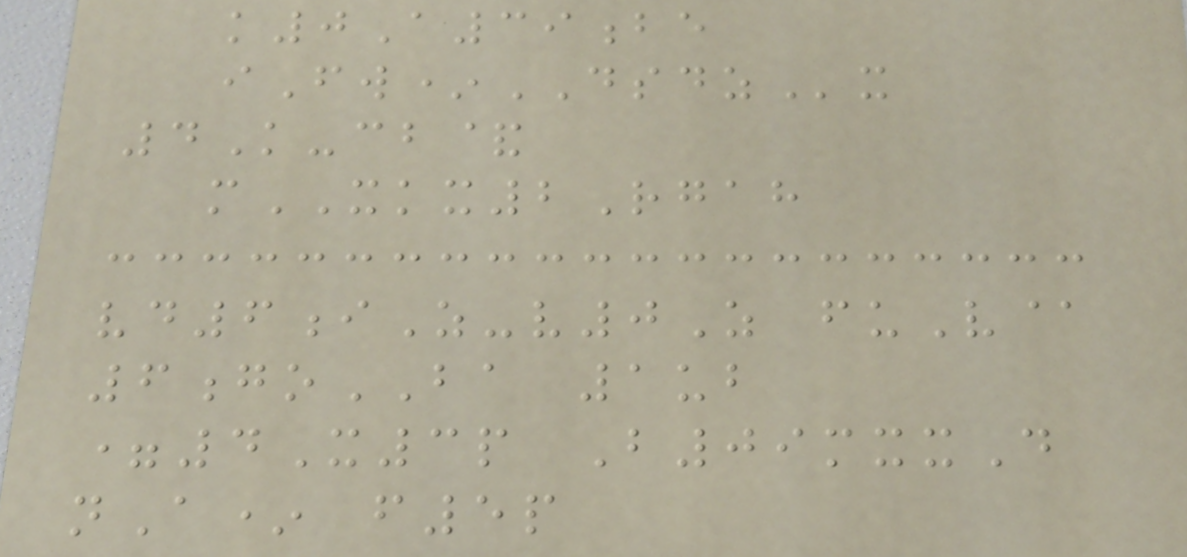k0A39be
iFw*DSDZx
4K-cb&
mXKX2Rgah
vd6iZ-v0Z fuV@
6goBA 1ub
=4X3p B09mxxD
nA* f5p
